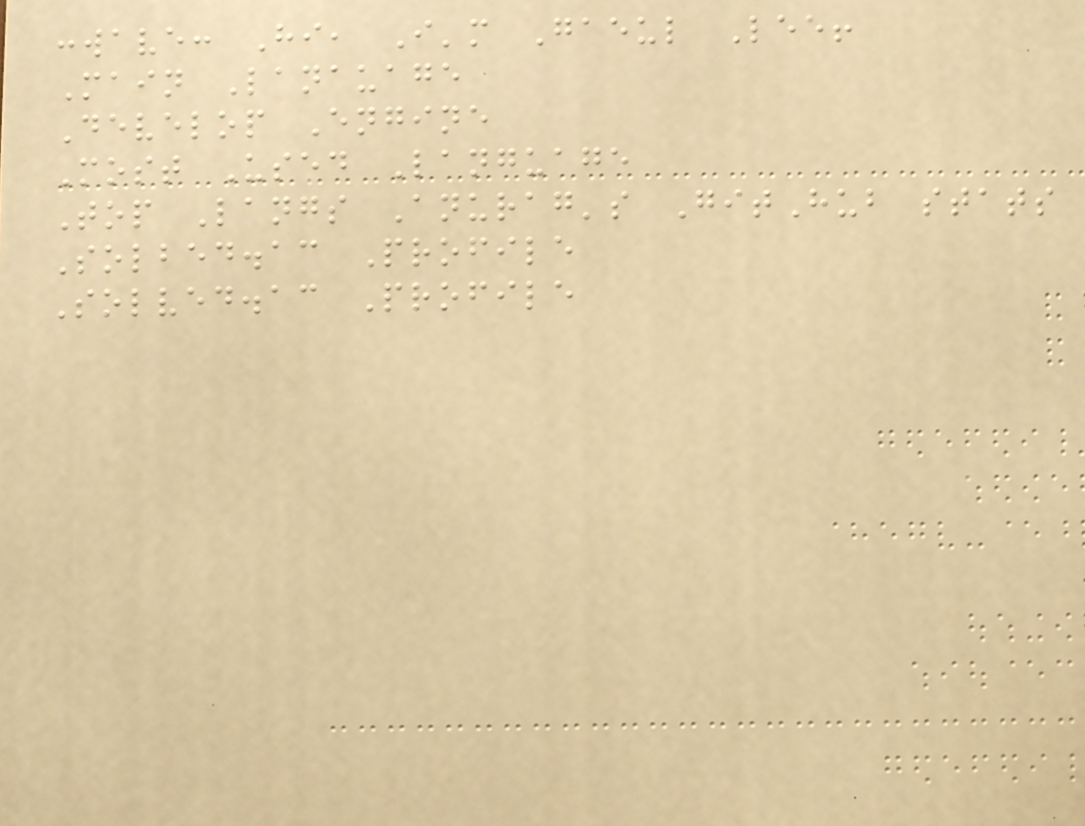:wave: Hi, I'm Gaeul Lee!
Main Lanauage
Develop Engine
Most Used Language
Top Langs Anurag's GitHub stats
Solbed.ac Profile
Solved.ac Profile
